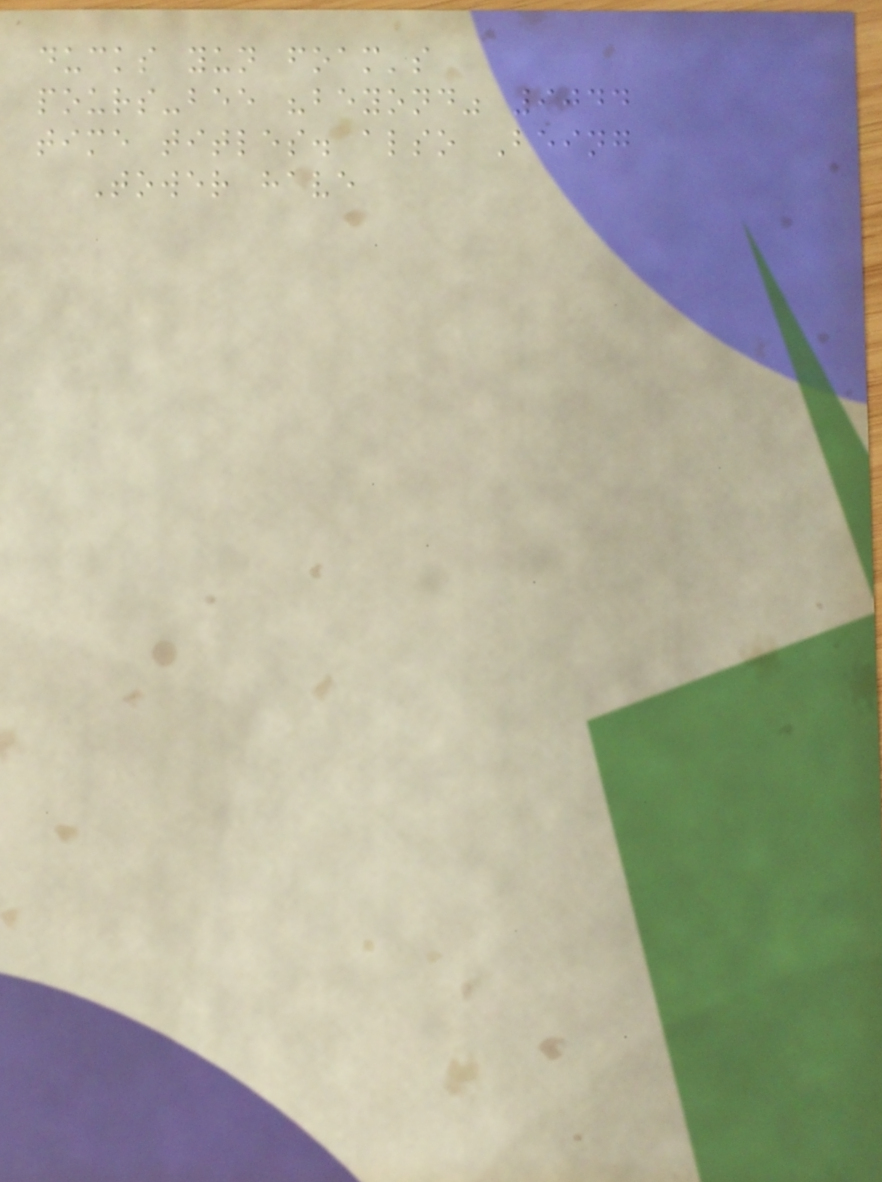ducks yun foam's
pours-bee "beyond" 9044
time titles. also Being
Tower have
